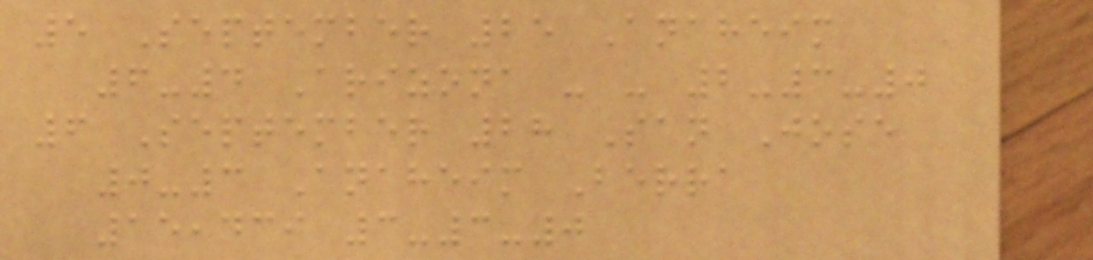5 September 25 Anaheim
6-4 Arizona - - 2-3-0
6 September 28 San Jose
0-3 Anaheim Berra
15,439 3-3-0
